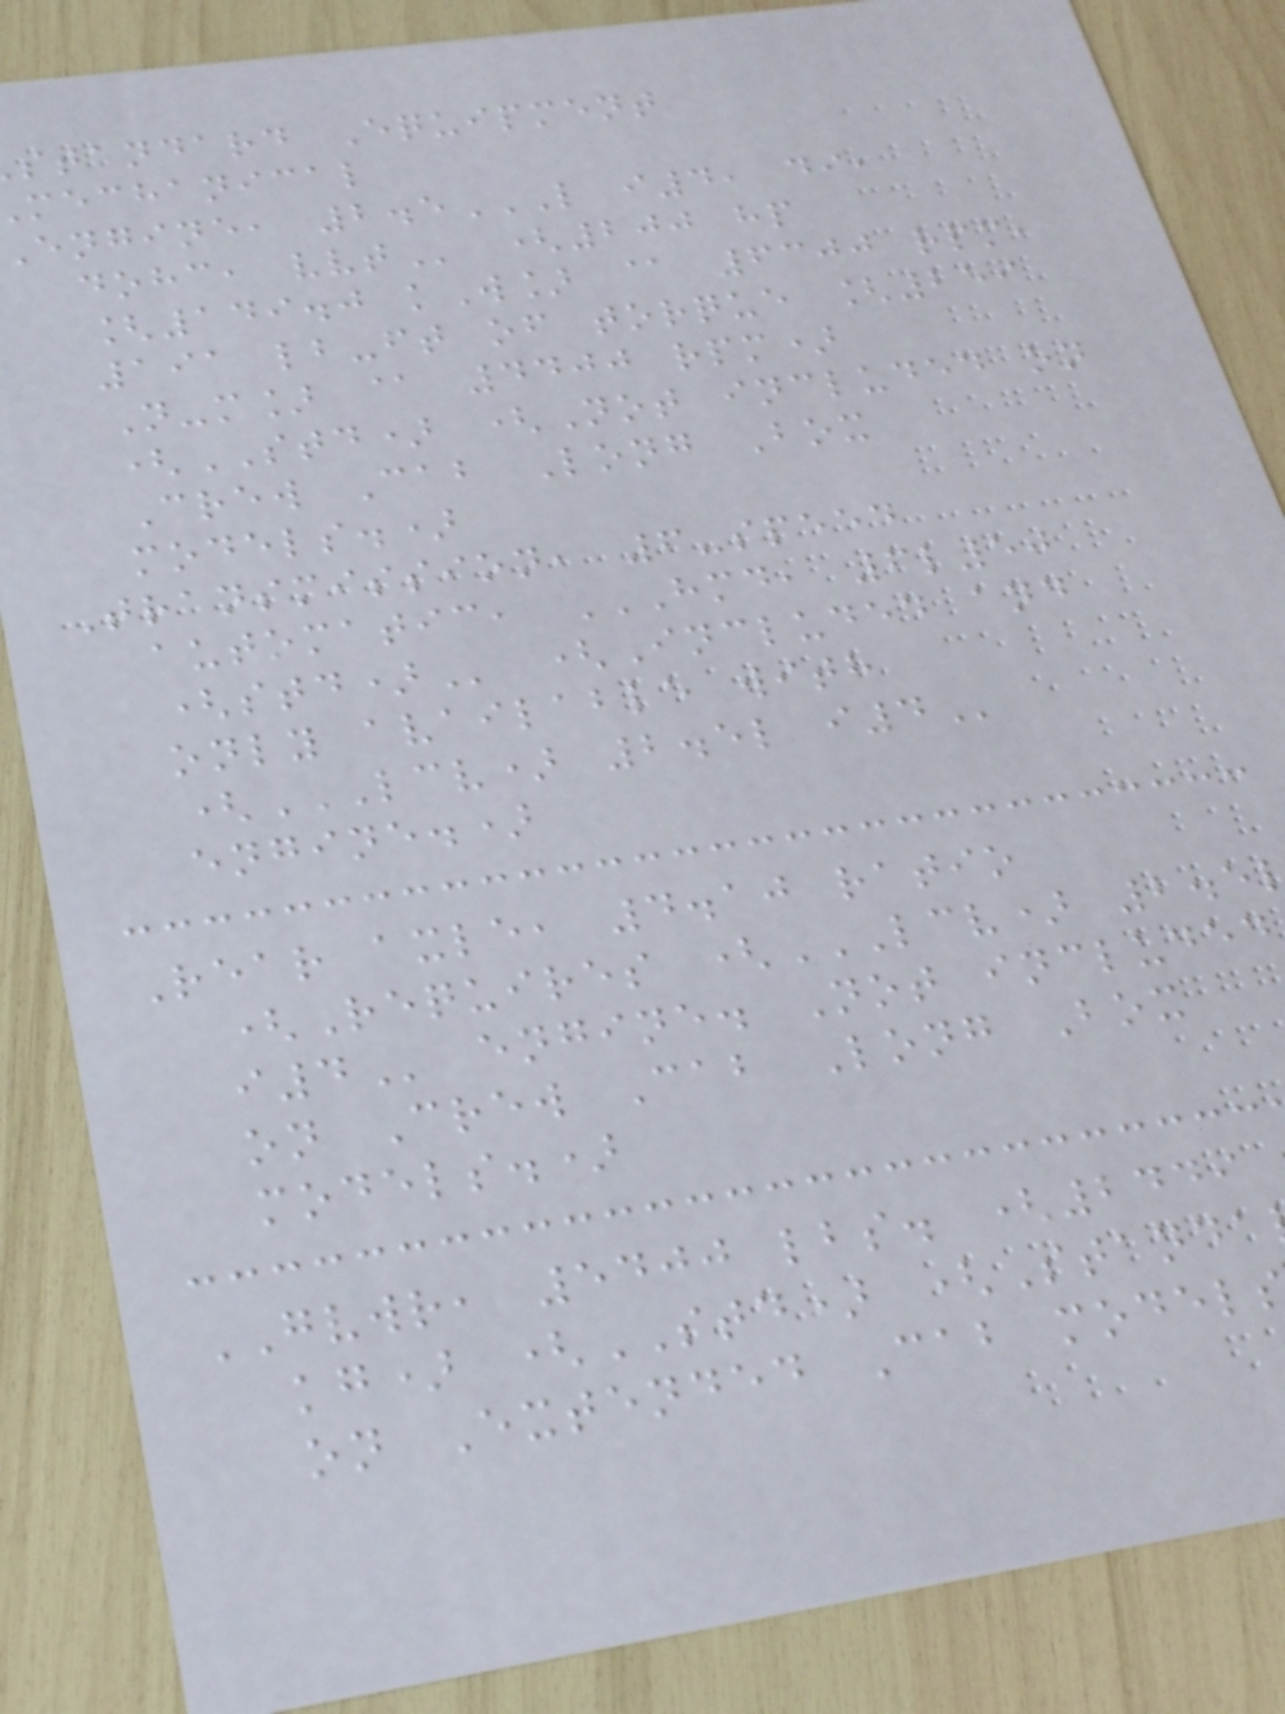standard Equipment
mechanical
[149.0 kW] @ 6300 rpm,
191 lb-ft of torque [259
N-m] @ 4400 rpm)
(STD) (Not included on
Crew Cab Long Box
models.)
Transmission, 6-speed
automatic, HMD, 6L50
(Included and
only available with
(LCV) 2.5L I4
engine.)
Rear axle, 4.10 ratio
engine. Not included
on Crew Cab Long Box
models.)
GVWR, 5400 lbs. (2449
kg) (STD) (Standa
on Extended Cab model
